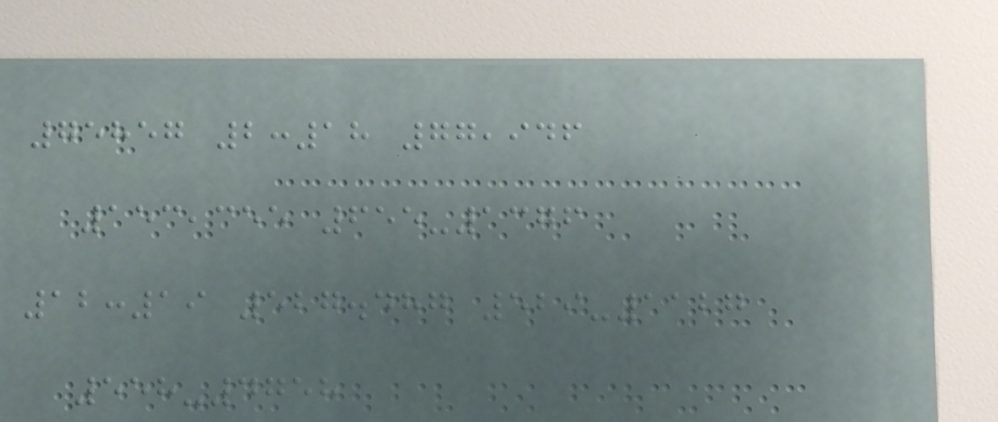75857 2:18 77,946
153,355 655-1376
12:19 527.487 529-1127
558-4758
